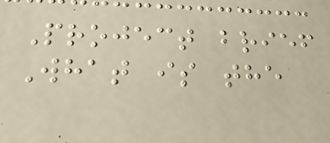Project brief
What is the
